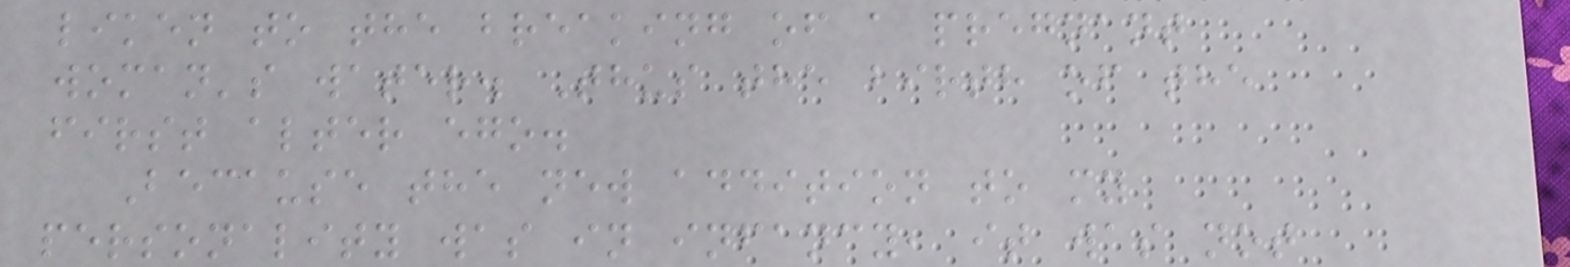liken to the breaking of a pregnant
woman's water. Thus the birth of the
first alter ego.
Because the new addition to my
personality was in infancy, it was not
